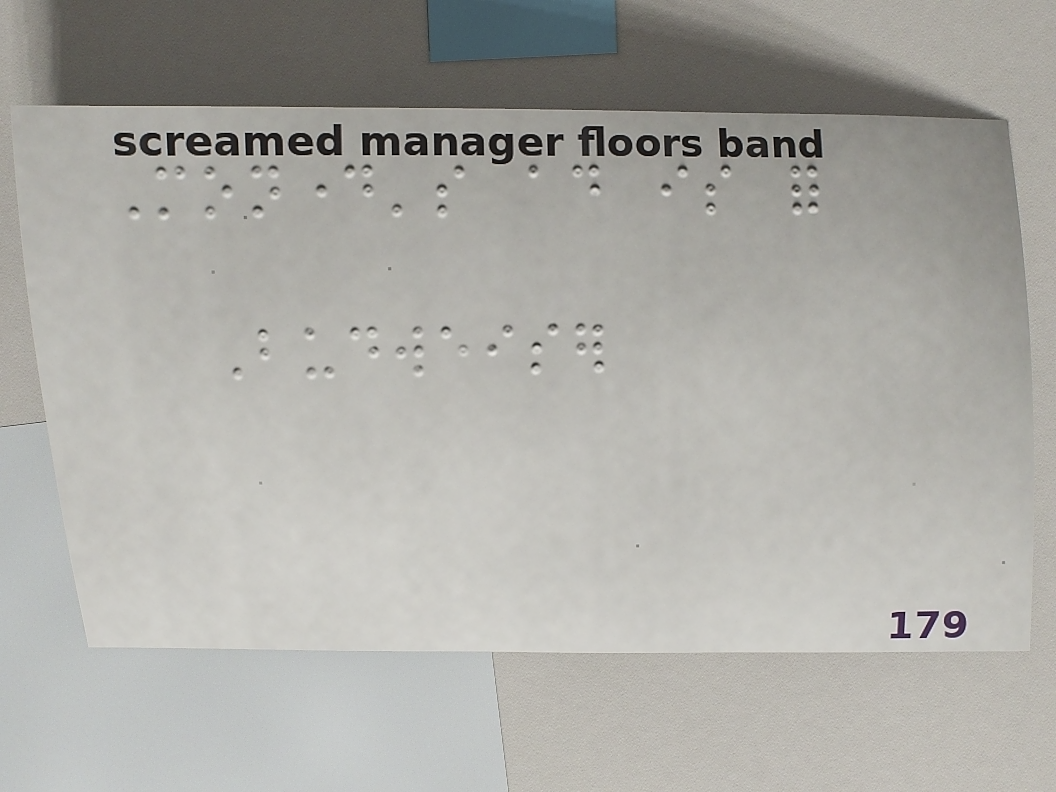Monday's ad is for
Budweiser
